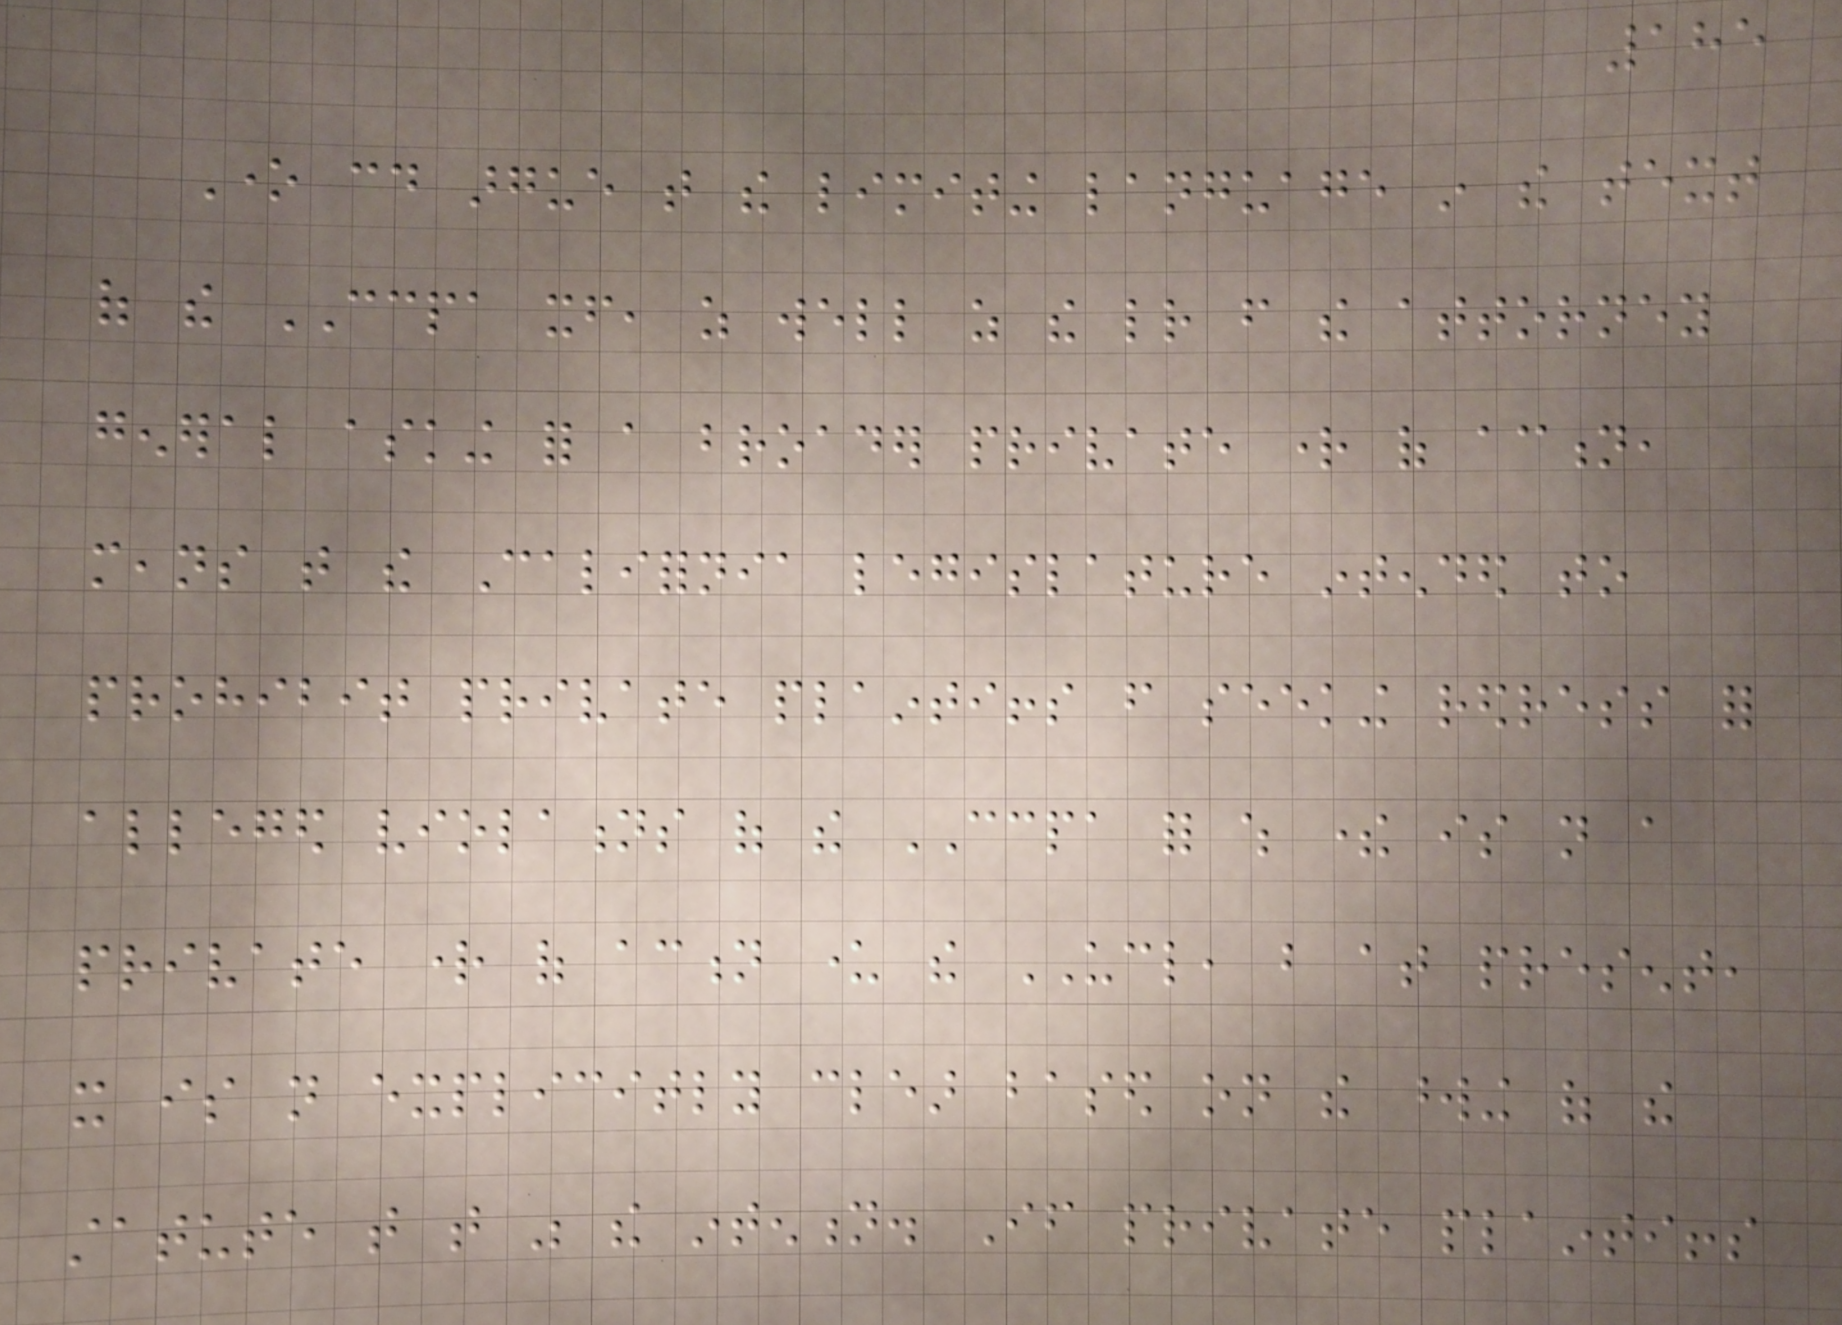185
One could argue that the limiting language in the text
of the CCPA itself, as well as the letter from the attorney
general asking for a broader private right of action,
means that the California legislature intended to
prohibit private plaintiffs from seeking redress for
alleged violations of the CCPA for which there is not a
private right of action under the UCL, but at present,
it is not explicitly clear based on the wording of the
statute that that was the intention. If private plaintiffs
